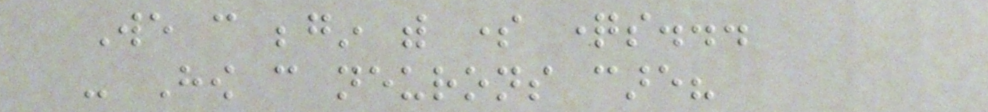We can begin with some questions...
- How can neurons care?
